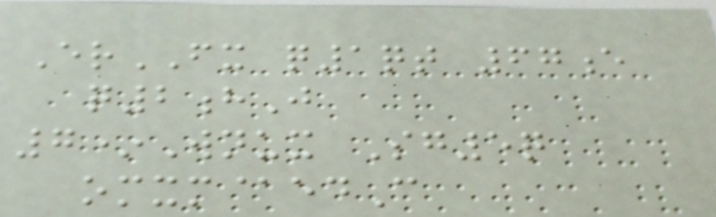ErFX q1qt 67e
q2hJ
7*Wnux Sg5q
omxm@edC
